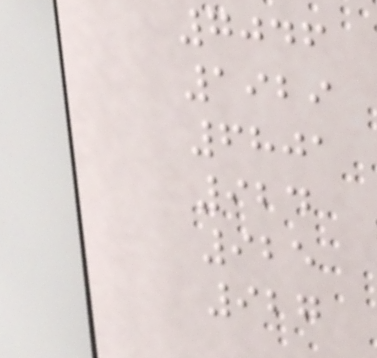7046
1929
6801
924
925
927
